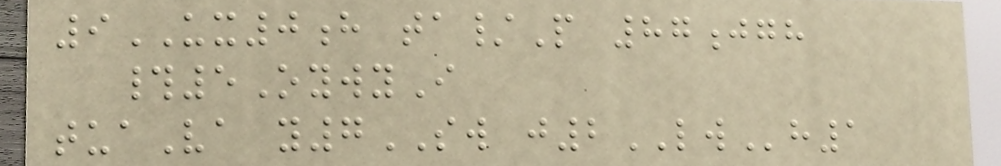9UX0h ta/P 87jgh
#5OywyI
tuaVa y7SW j2LWh1
